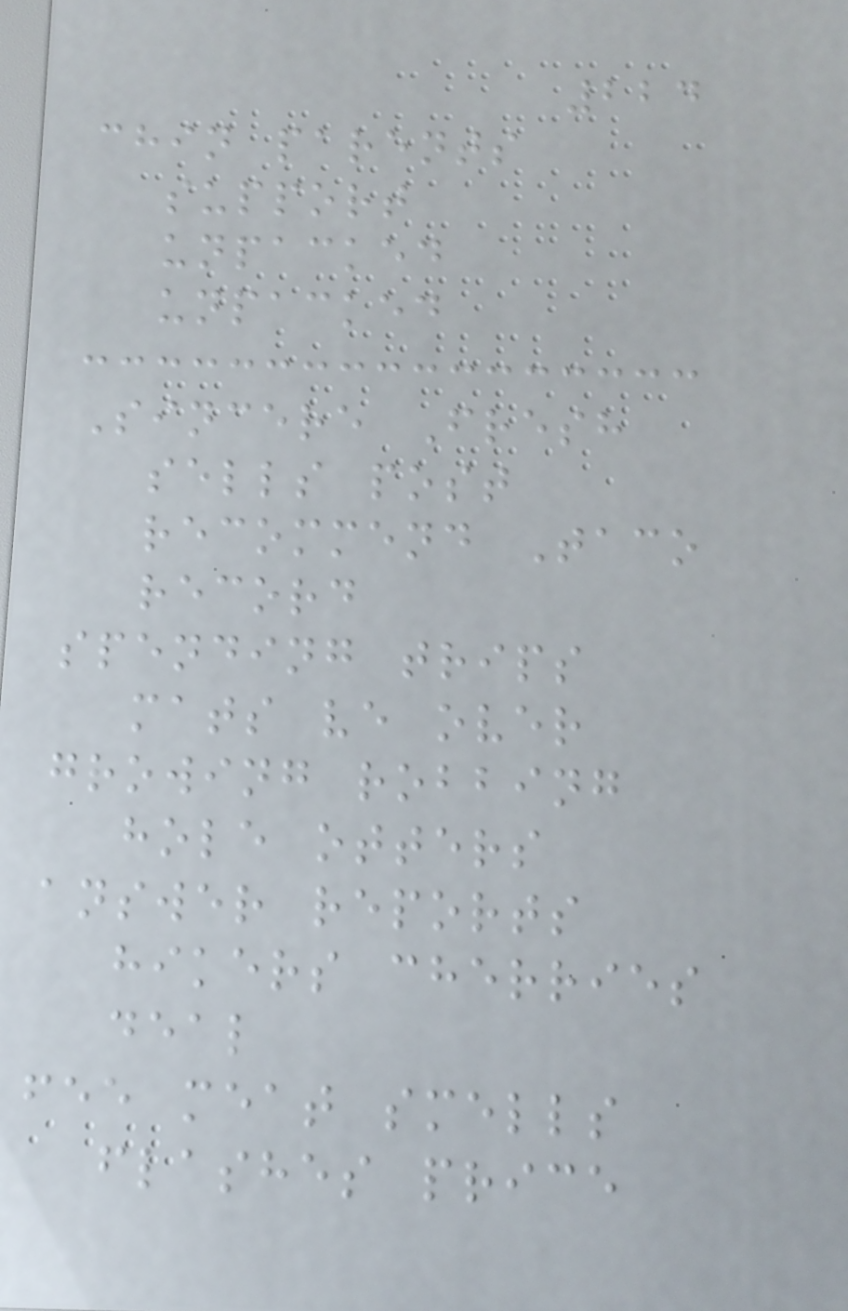224
chin parents
support
unpacked
unpacked
Sincere Fresh
sells post
recommend Taco
record
spending trips
mats ve over
growing robbing
hole otters
answer reports
hikers cherries
deal
fee meat smells
flashes price
